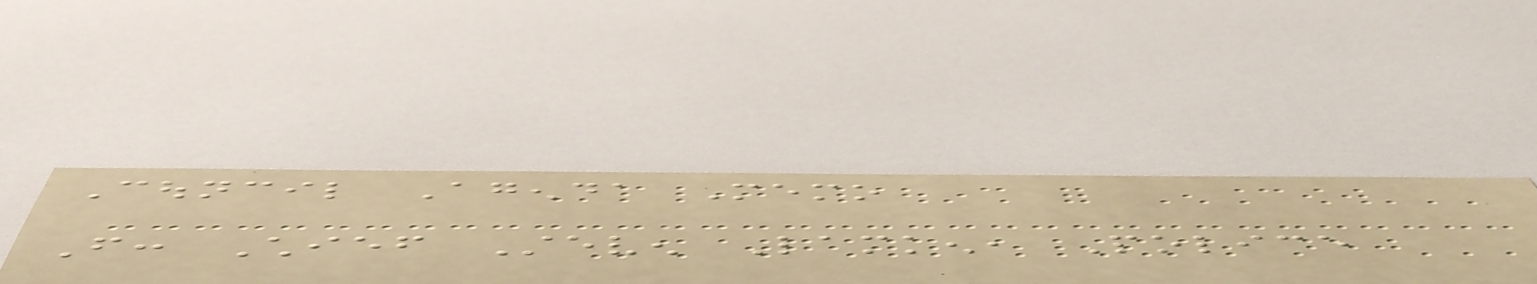Council Agenda Memo
From: Chief Steven Lamken, Police
